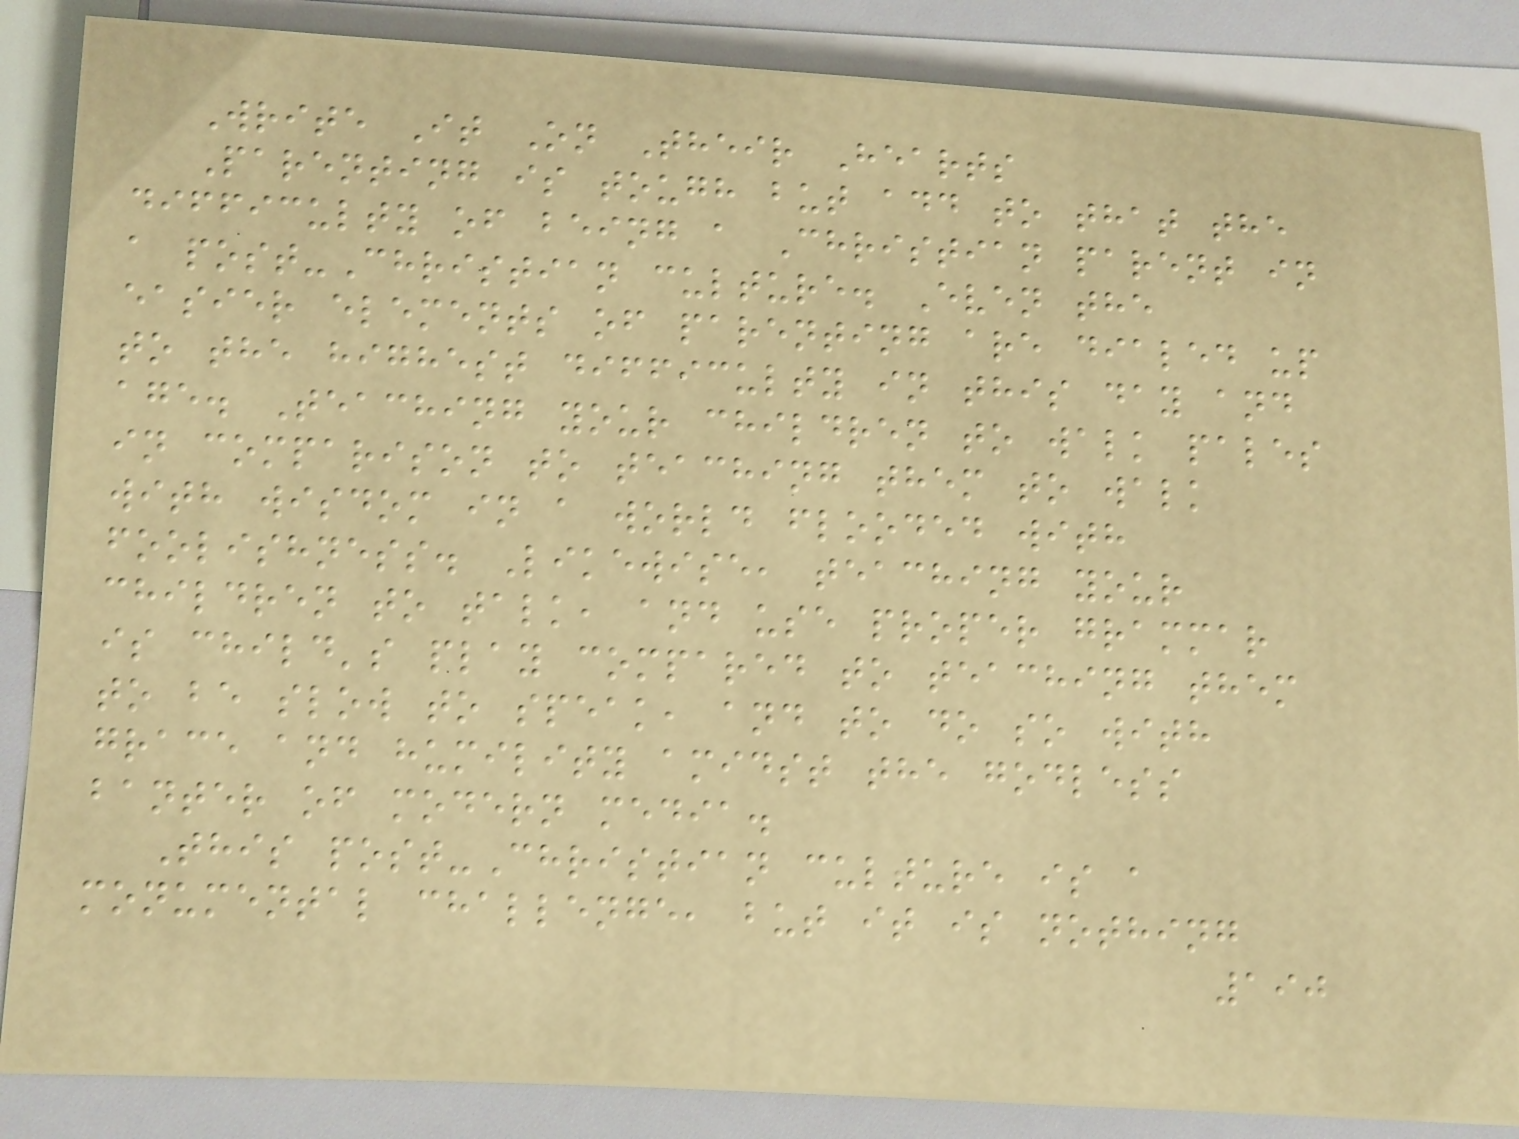Write It On Their Hearts
Parenting is tough but add to that the
difficulty of being a Christian parent in
a post-Christian culture. Even the
easier elements of parenting are dialed up
to the highest difficulty in this day and
age. Teaching your children to walk pales
in comparison to teaching them to walk
with wisdom in a world flooded with
foolishness. Likewise, teaching your
children to talk, and use proper grammar
is child's play compared to teaching them
to be slow to speak, and to do so with
grace and humility amidst the godless
banter of modern media.
This post-Christian culture is a
monumental challenge, but it is nothing
190
